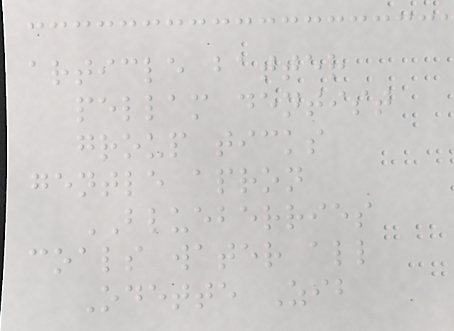article batter
pellam dentist
group ticks
gentle apron
BLUEBERRIES
coals water all
Odette Zib
